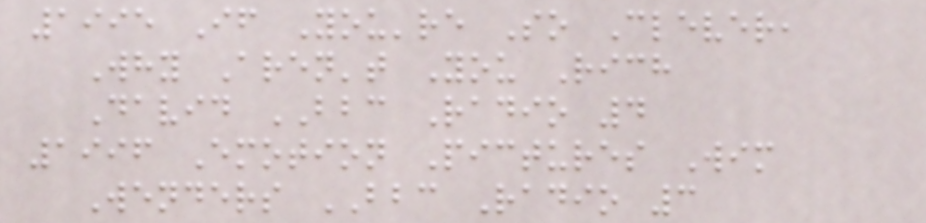1995 If You're So Clever,
Why Aren't You Rich
David BBC Radio 4
1996 Emotion Pictures Wim
Wenders BBC Radio 3
